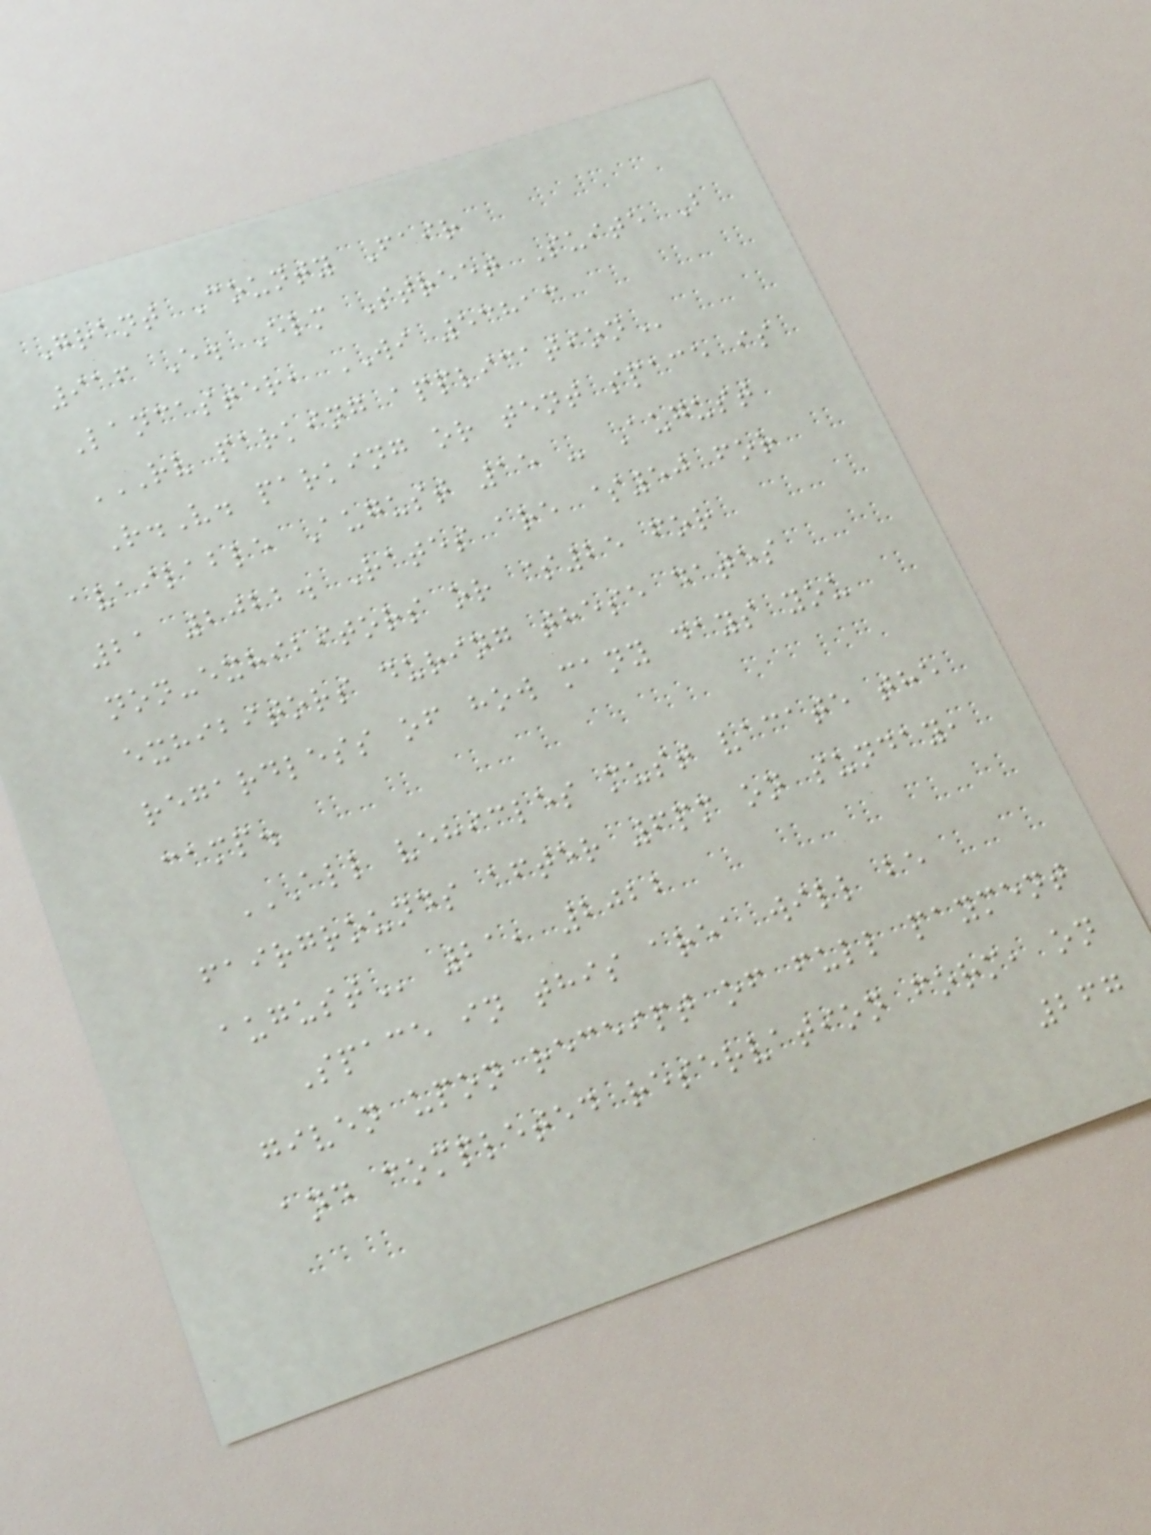Grant County Fair
916 E. Elm Street Suite B
Lancaster, WI 53813
RV PARKING APPLICATION
R.V. parking or tent space is
available August 15 - August
21 2022. Rates are $50 for
non-exhibitors or $25 for
exhibitors during these dates
regardless of how many days you
camp.
ALL VEHICLES MUST VACATE THE
FAIRGROUNDS AFTER 6PM ON SUNDAY,
AUGUST 21, 2022
Space in this area will be
given upon receipt of full payment
and completed reservation form, on
267
